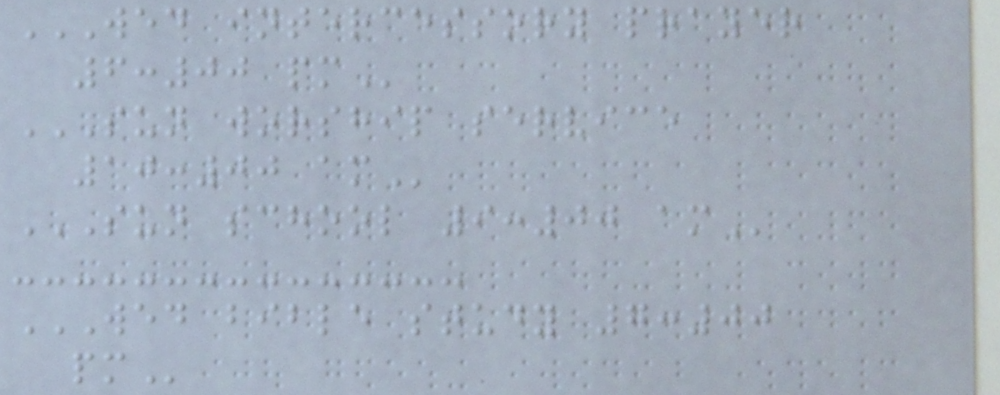WED INTERCESSORY PRAYER
6:00 PM
SUN WORSHIP SERVICE
10:00 AM
SUN SCHOOL 9:00 AM
WED BIBLE STUDY 7:00
PM
